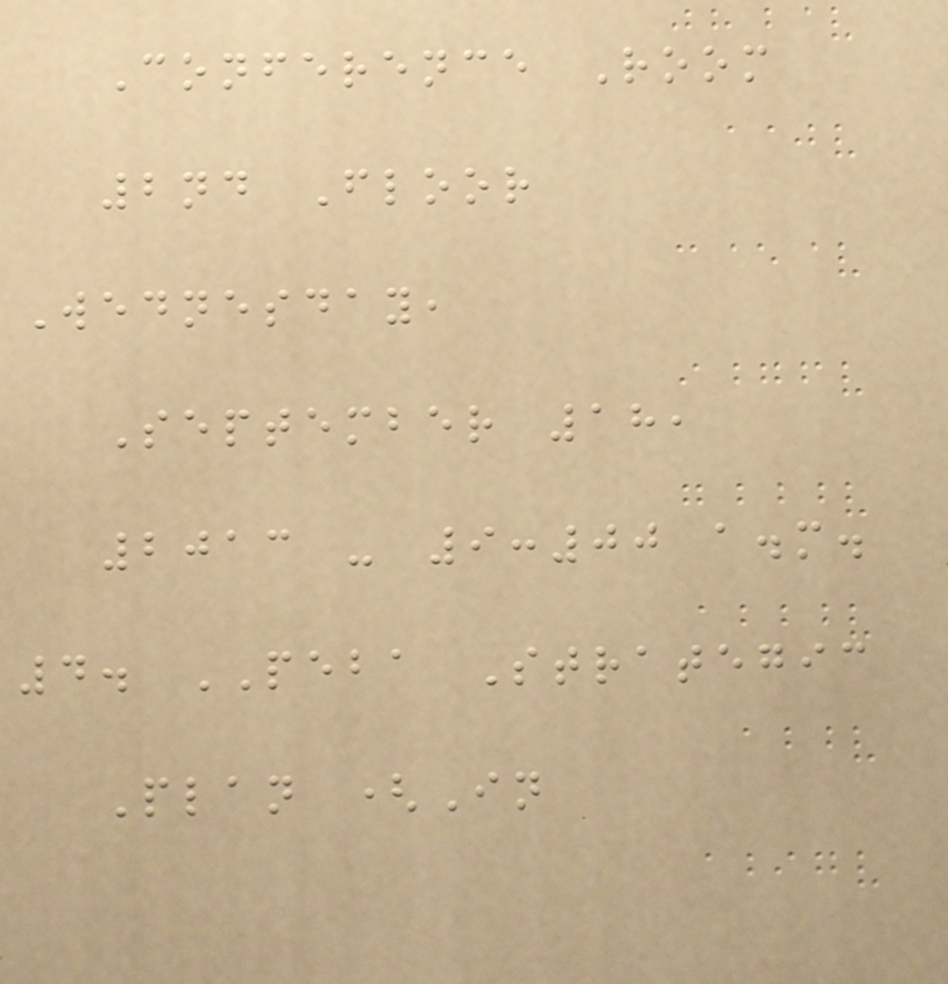Conference Room
2nd Floor
Wednesday,
September 18,
2013 - 9:00 a.m.
4. PEBA Strategic
Plan (In
